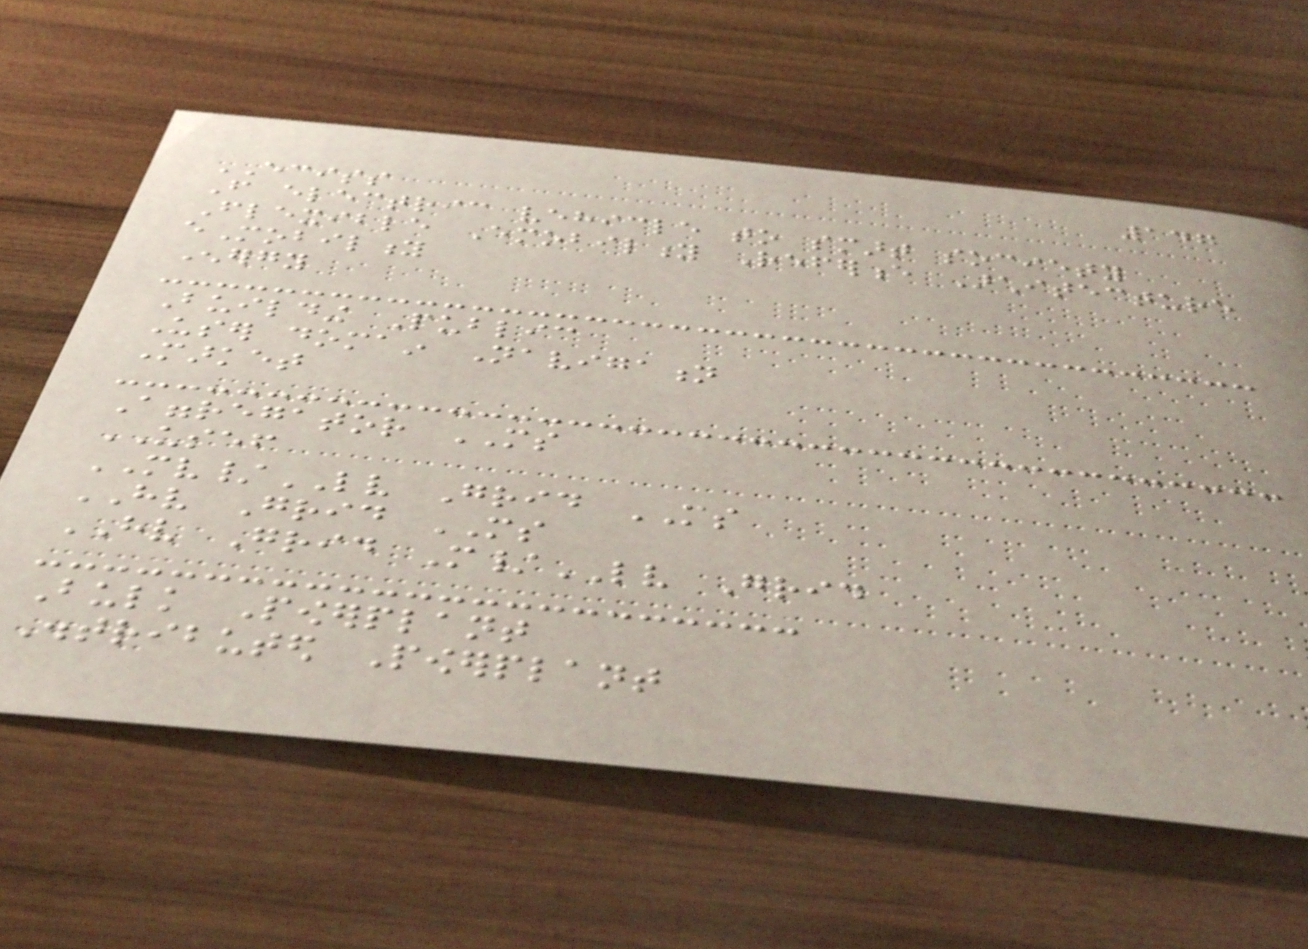147
ECISS
From electric vehicle to smart society
Flexible Emobility Reference Architecture
eMobility
Energy
Building Public
User domain Navigation
Market
Aggregator MS
USEF
MV/LV Grid MS
HV Grid MS
HV Grid M/LV Grid
Bulk Powerplant
Distributed Powerplant
